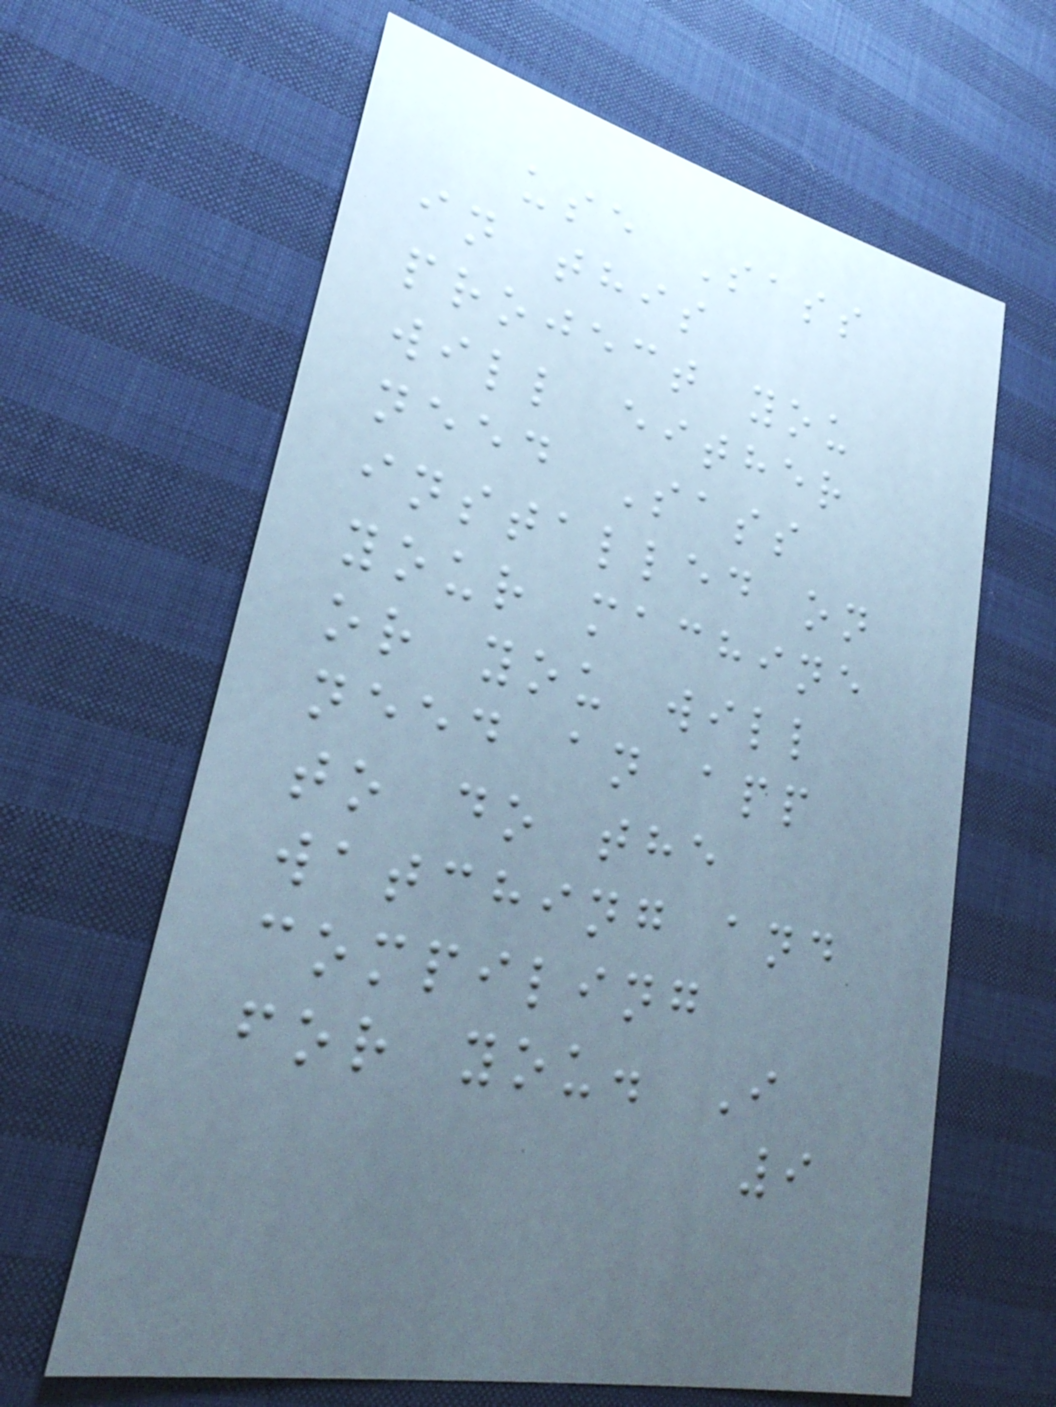use Sass
in this
project you
will either
need Sass
installed on
your machine
or you will
need an app
to do the
watching and
compiling
for you. I
9
